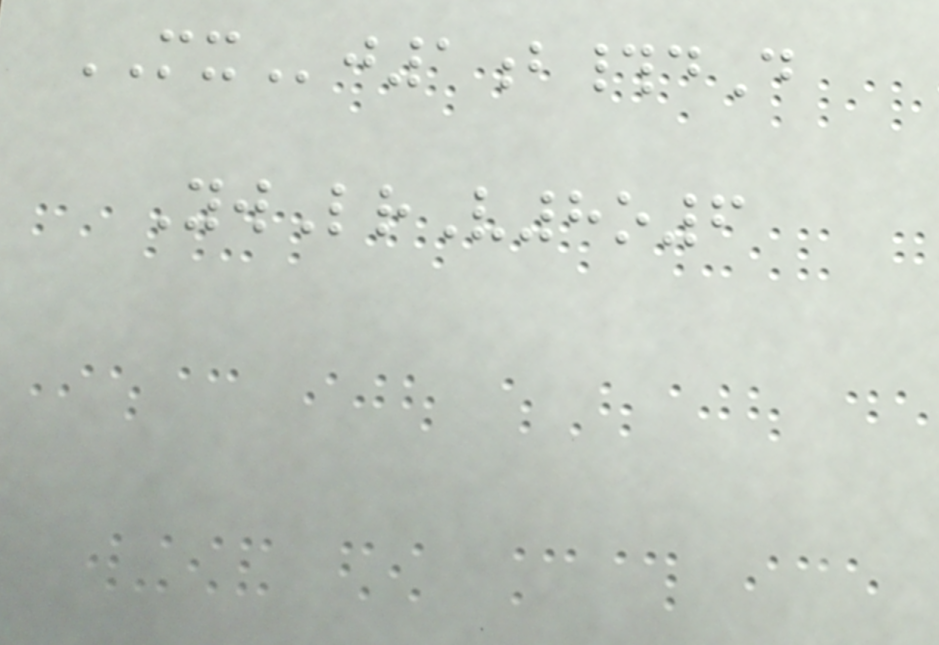MXj1b#dD
YwLrV8o6
